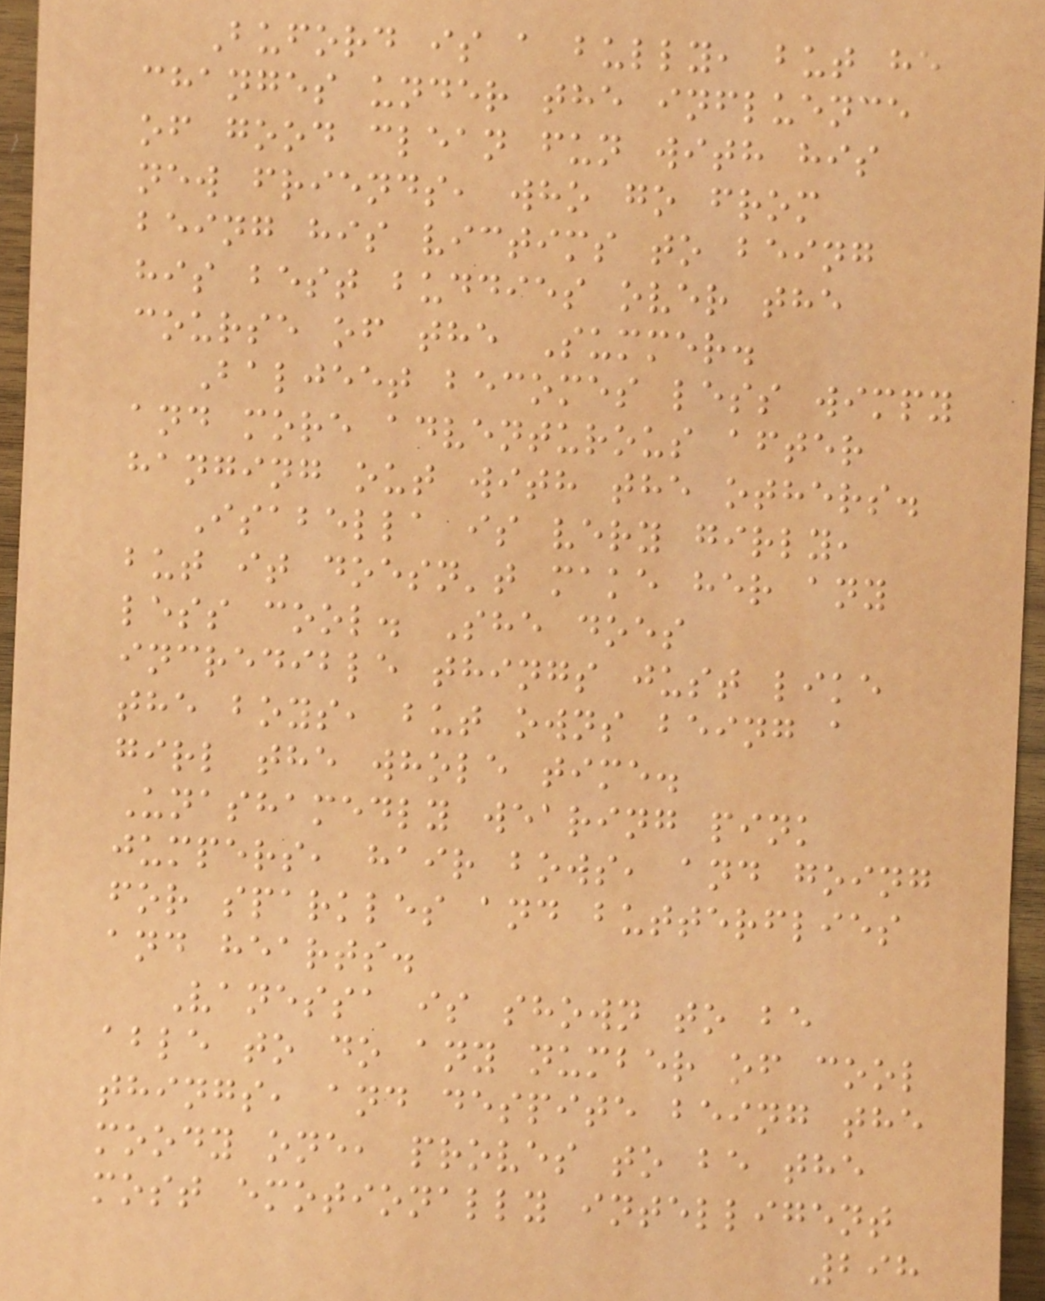Buford is a bully, but he
changes under the influence
of good clean fun with his
new friends, who go from
being his victims to being
his best buddies over the
course of the Summer.
Baljeet becomes less wimpy
and more adventurous after
hanging out with the others.
Isabella is very girly,
but it doesn't make her any
less cool. She does
incredible things just like
the boys, but owns being a
girl the whole time.
Unashamedly wearing pink
jumpers, hair bows, and going
for sparkles and butterflies
and hearts.
Vanessa is shown to be
able to do any number of cool
things, and despite being the
moody one, proves to be the
most emotionally intelligent
298
